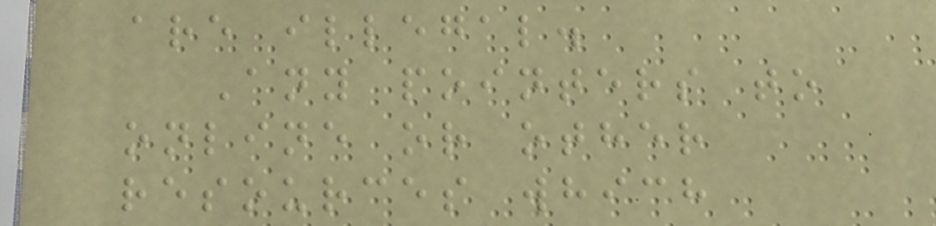are illegal.
Any pointers to
online or other
resources which
